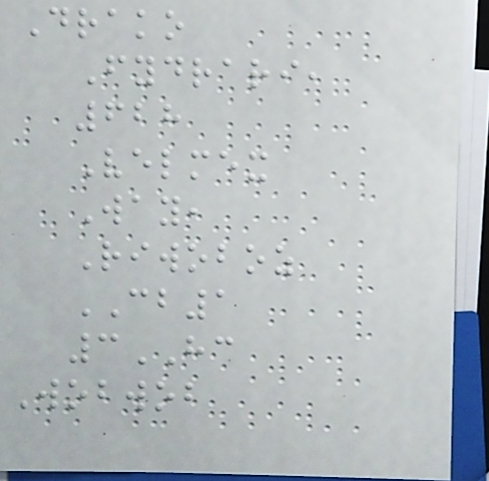Drako
Fydrari,
628
Velmex
Way,
Riwoboz
CB1
3HC
Wobwob
